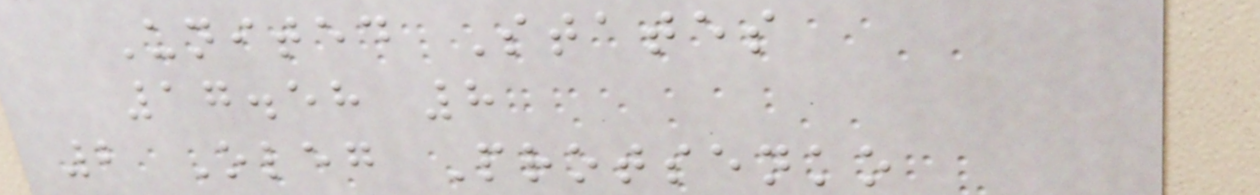United States
17.58 8
2 Oleg Protsenko
